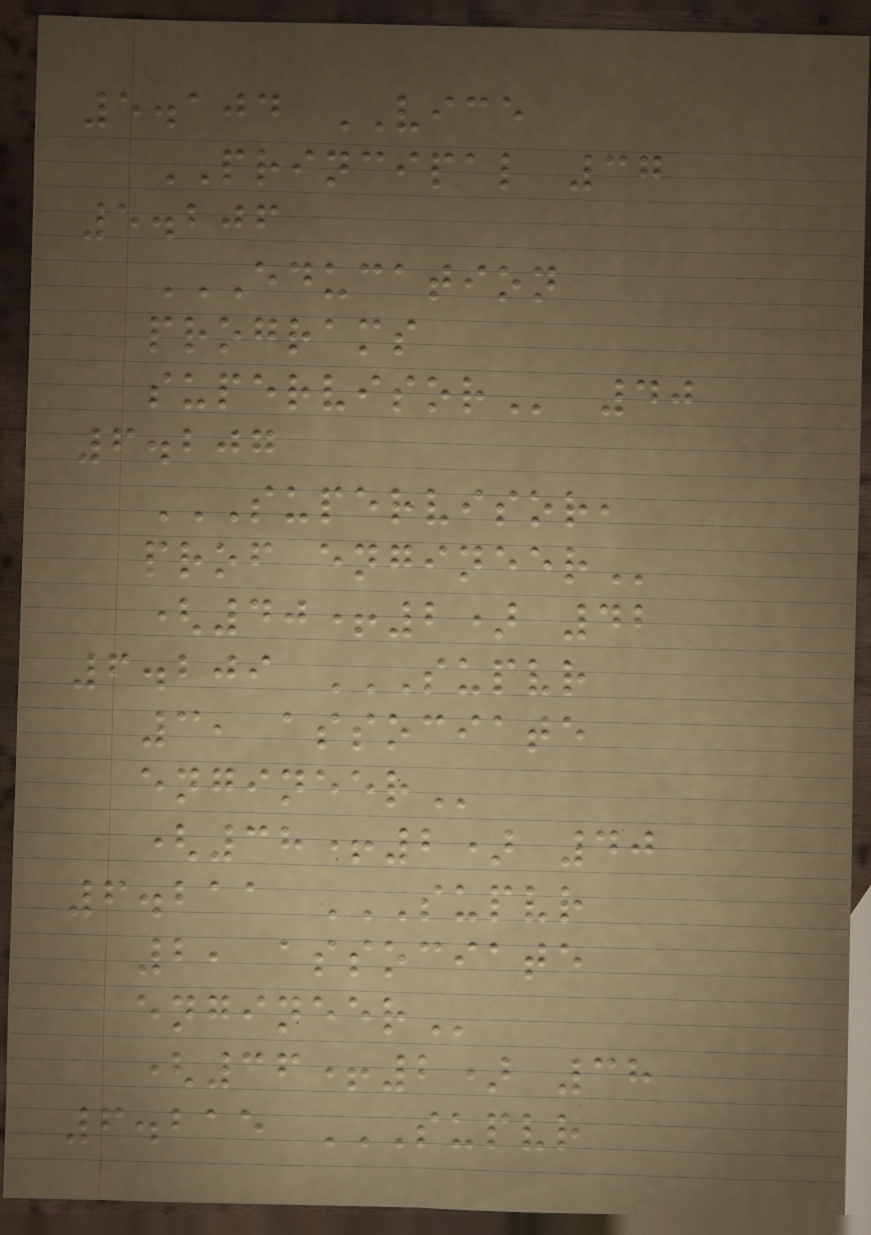5.104 VICE
PRINCIPAL 37
5.206
EDUCATION
PROGRAMS
SUPERVISOR 40
6.207
SUPERVISOR,
PROF ENGINEER
(40+2) 42
6.209 SUPVR
3, ASSOCIATE
ENGINEER
(38+2) 40
6.211 SUPVR
2, ASSOCIATE
ENGINEER
(36+2) 38
6.215 SUPVR
